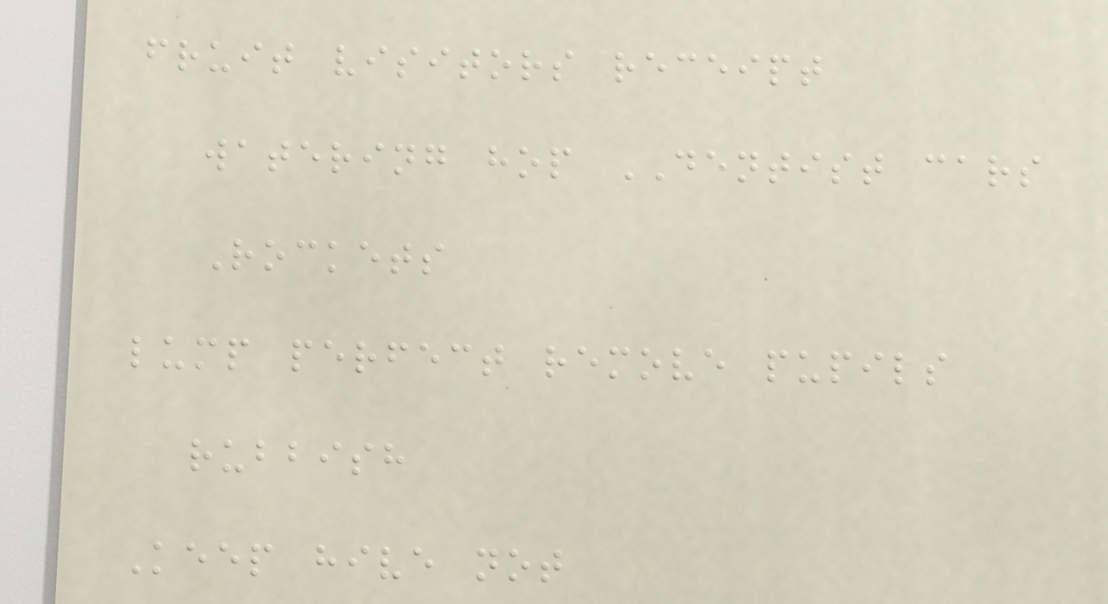fruit visitors receipt
watering hop DENTIST cars
Rockets
lump perfect remove pupils
rubbish
Keep hive not
